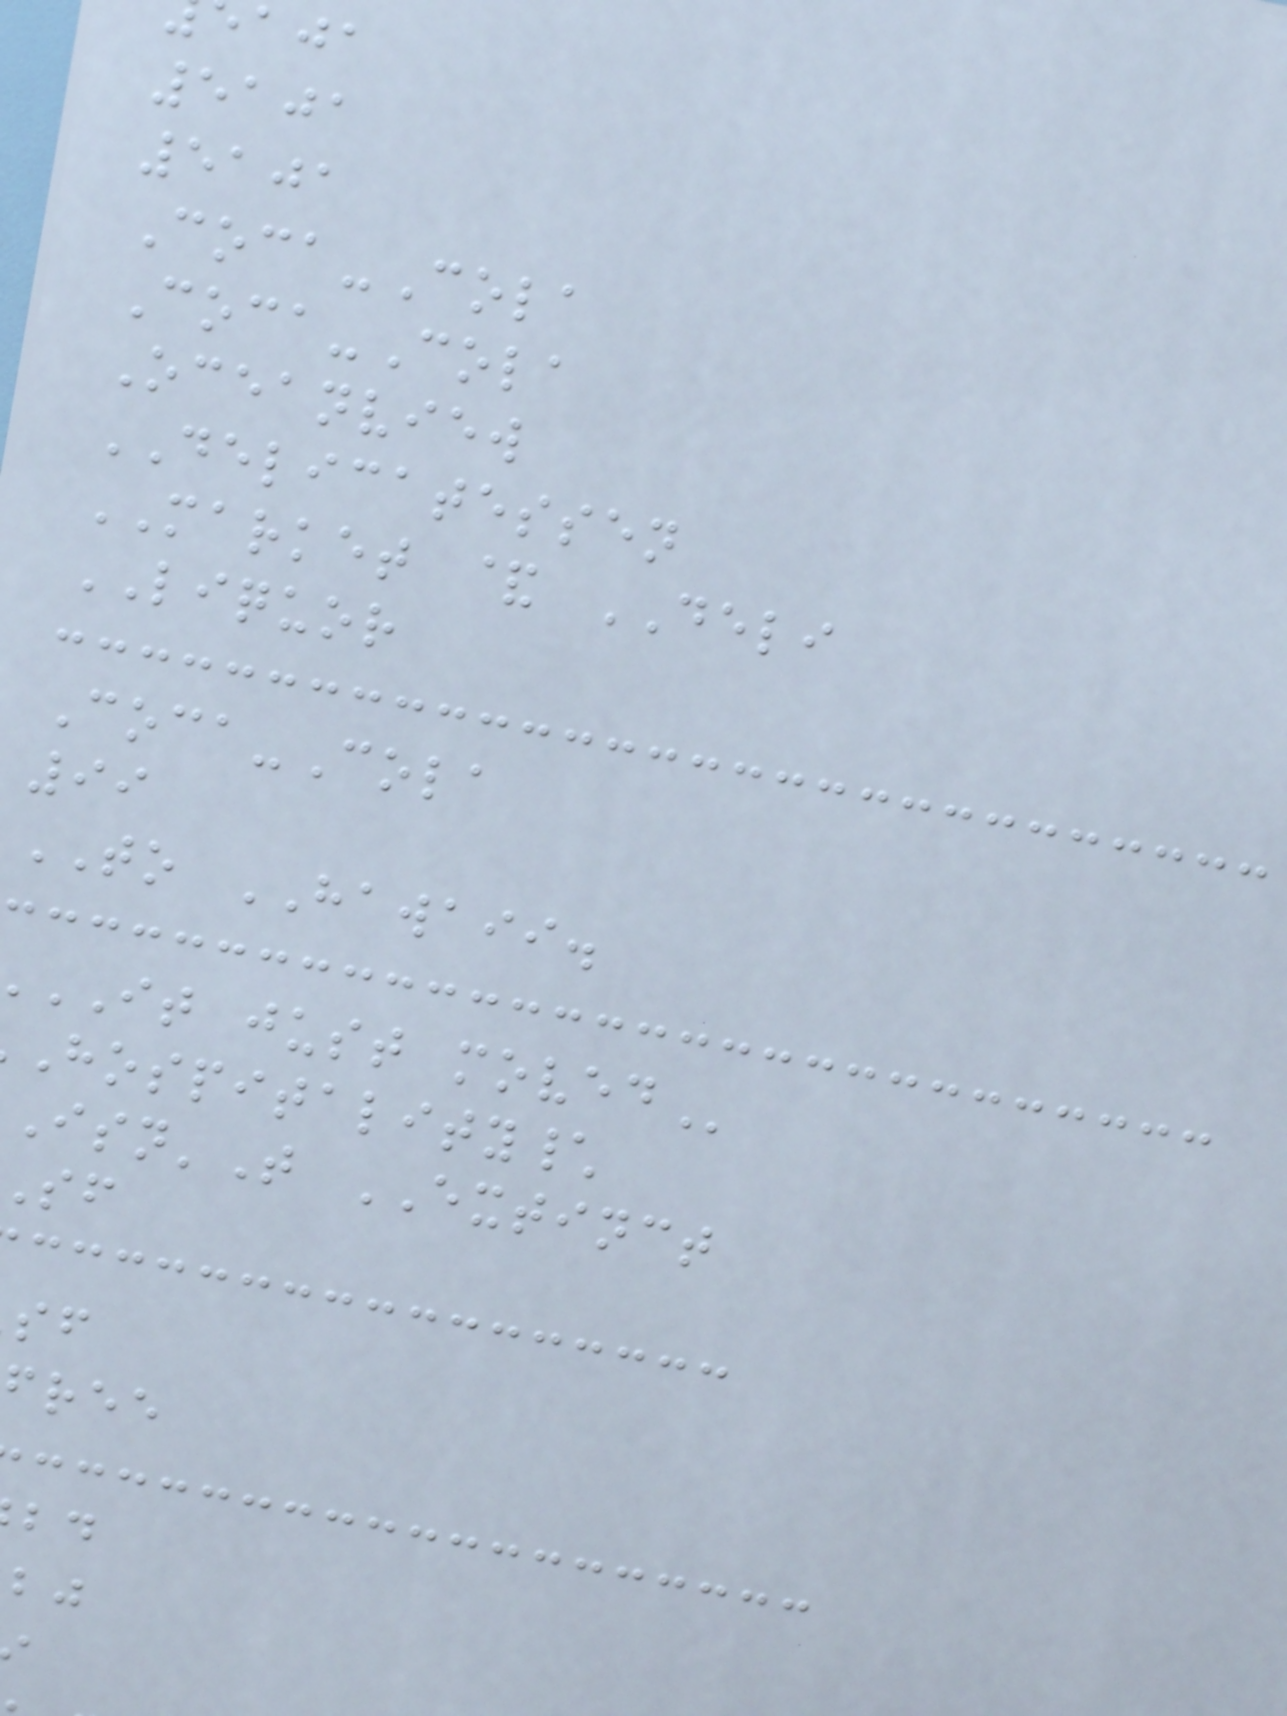5101
5101
Coca-Cola
Coca-Cola
Oceanview
DELICATESSEN
MARKET & DELI
LIQUOR
Coca-Cola
99
TO HAWAII.
IT just
hospitality\
'T EXTINCT
free
